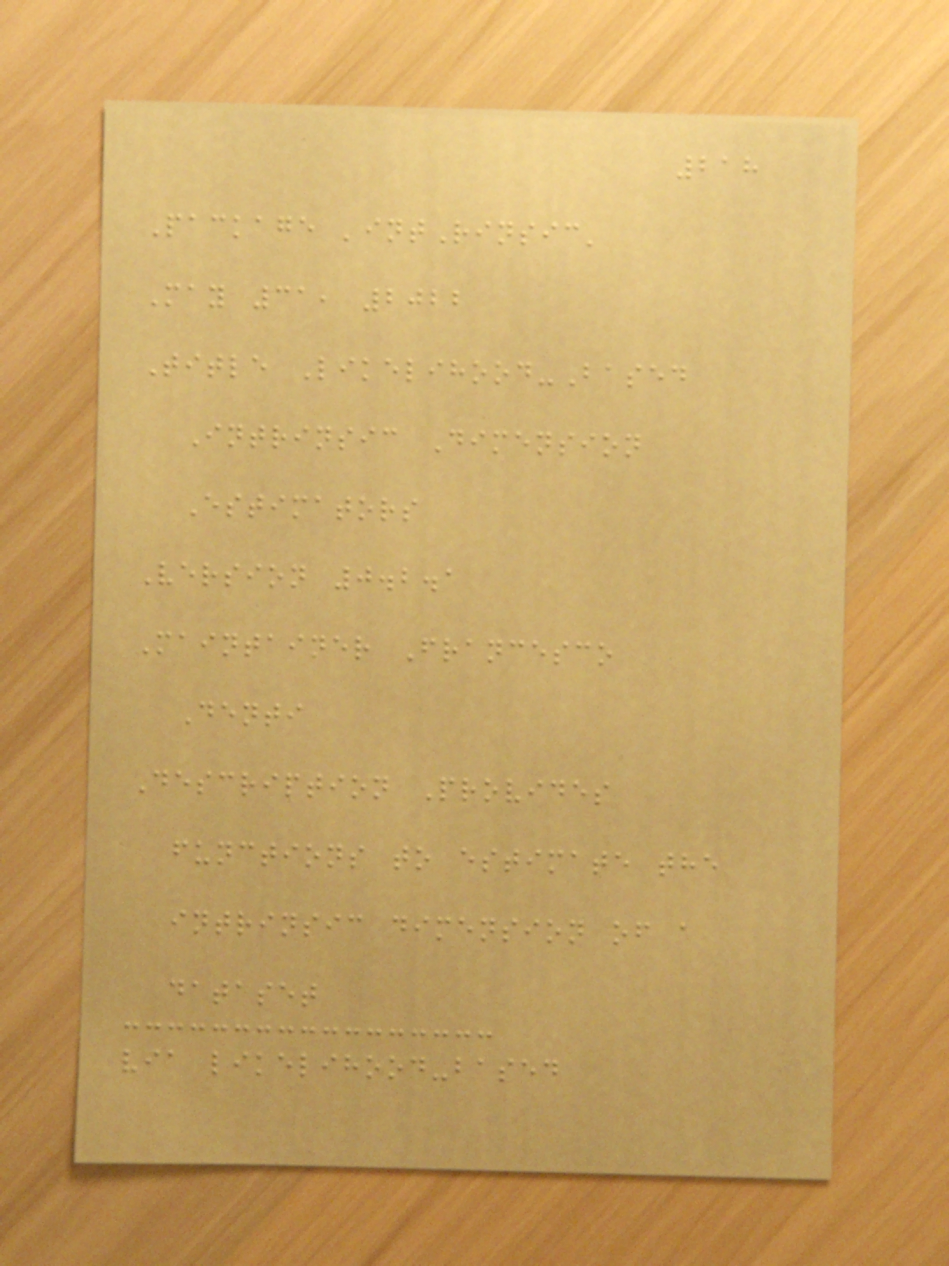218
Package 'intRinsic'
May 31, 2022
Title Likelihood-Based
Intrinsic Dimension
Estimators
Version 0.2.1
Maintainer Francesco
Denti
Description Provides
functions to estimate the
intrinsic dimension of a
dataset
via likelihood-based
